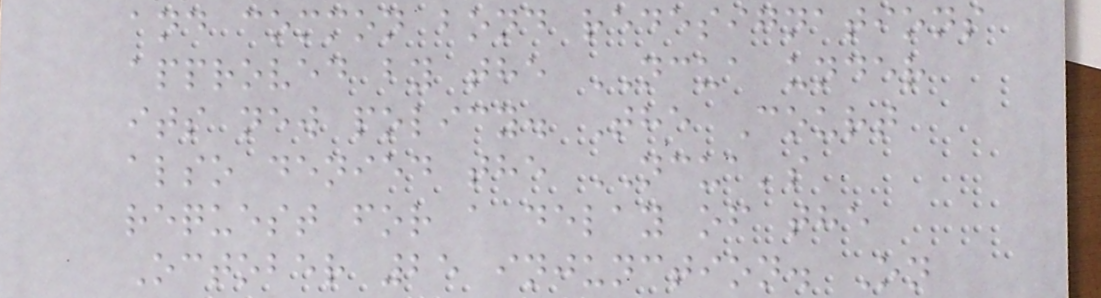and common bond redesignations
approved by the NCUA under
its new policy. The Court
also denied the NCUA's
request for a delay of the
October 25 injunction. On
